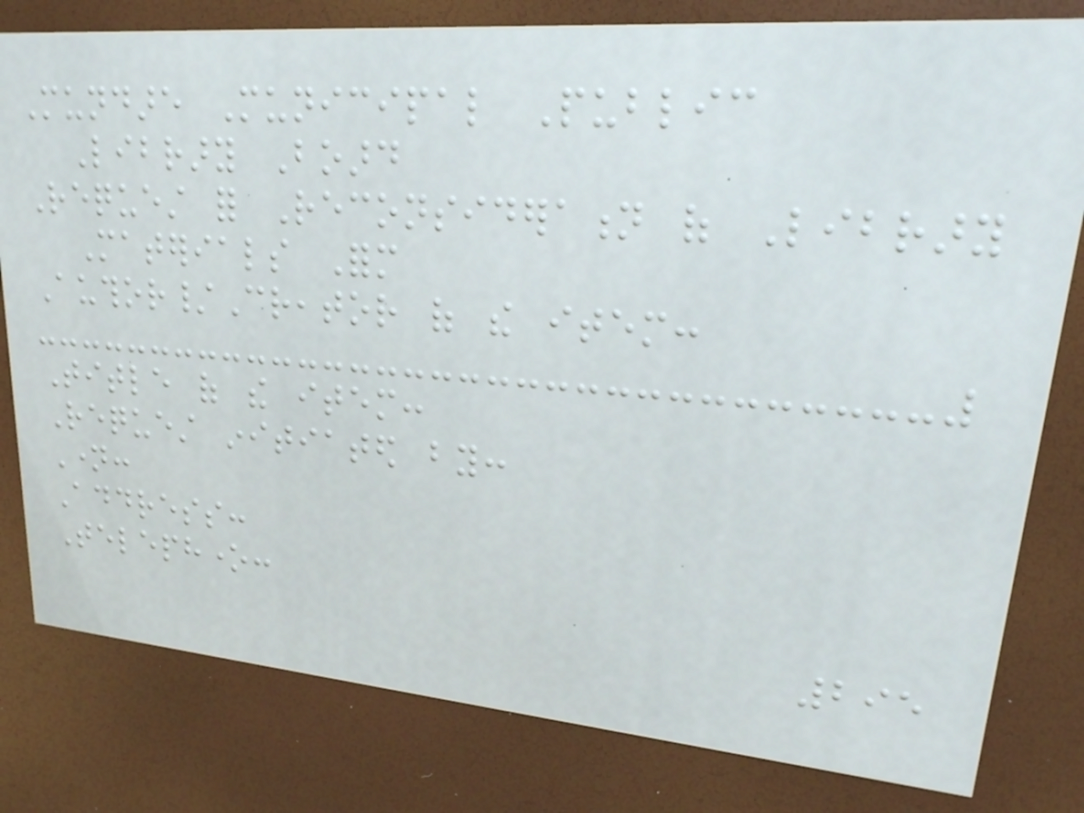Mundare Municipal Public
Library Board
Request for Reconsideration of Library
Materials Form
Author/Creator of the item:
Title of the item:
Request initiated by:
Name:
Address:
Telephone:
295
